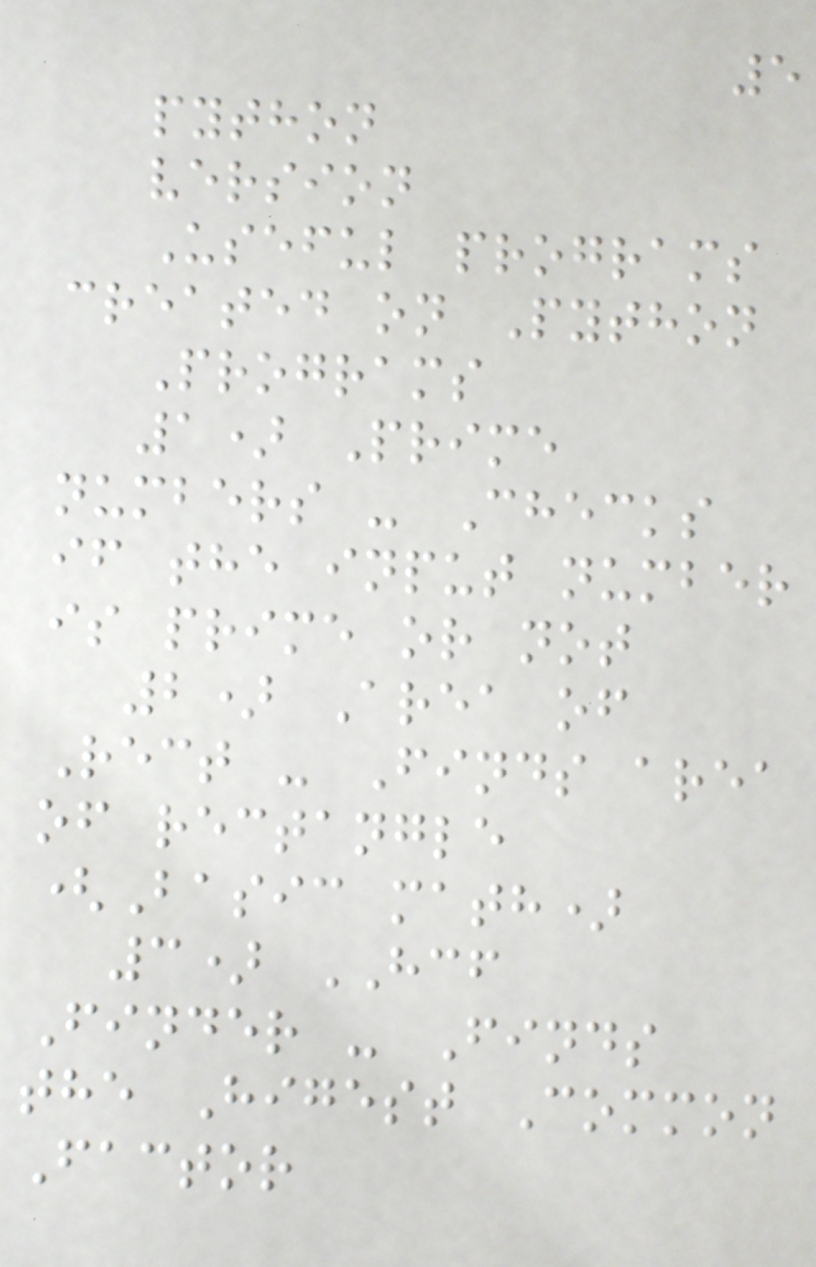5
python
version
Useful programs
created on Python
Programs
1) Prime
numbers - Checks
if the input number
is prime or not
2) Area of
Rect - Finds area
of rectangle
(Basic math)
3) HCF
Finder - Finds
the Higest Common
Factor
